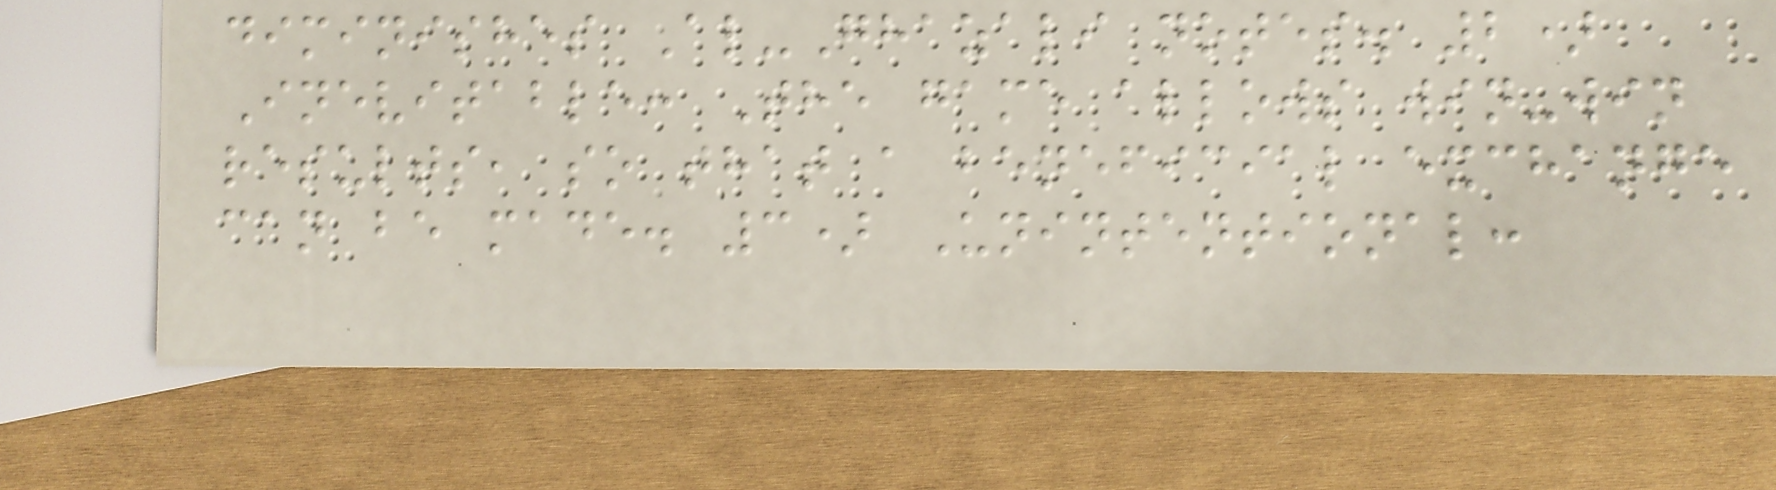diminishes Al-Ghazali notes. 2)
Inevitable: The game allows win-win
results, so that a beneficial exchange
can be made. 3) Unintentional:
